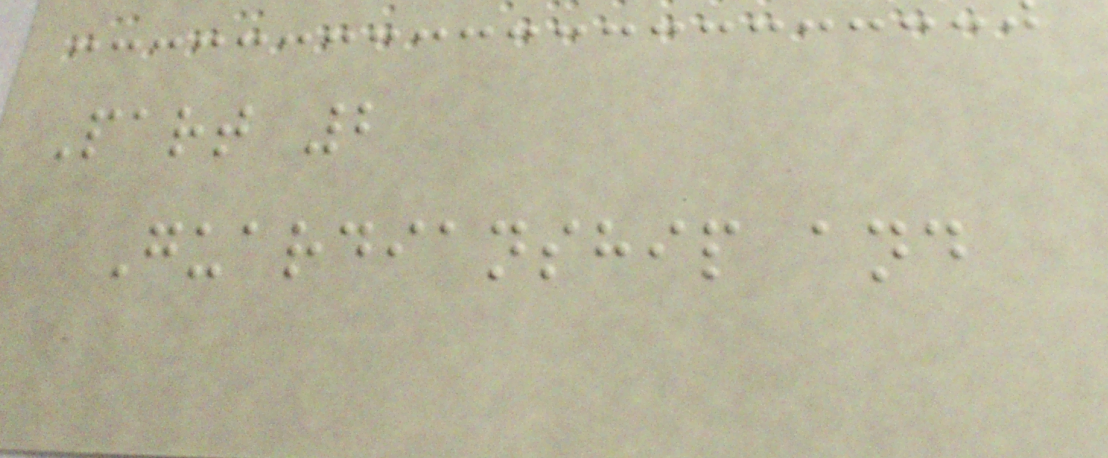Part 2
Guardianship and
